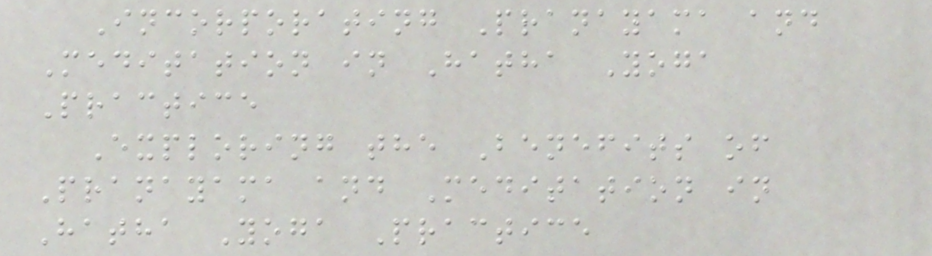Incorporating Pranayama and
Meditation in Hatha Yoga
Practice
Exploring the Benefits of
Pranayama and Meditation in
Hatha Yoga Practice
